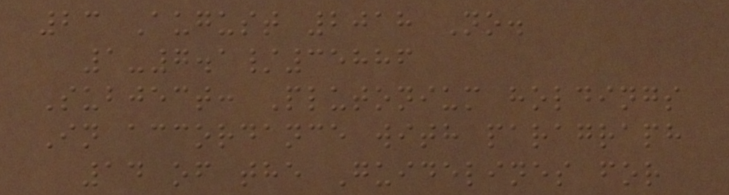23 August 2018 No.
1-7.1/35886
Subject: Plutonium holdings
In accordance with paragraph
14 of the Guidelines for
